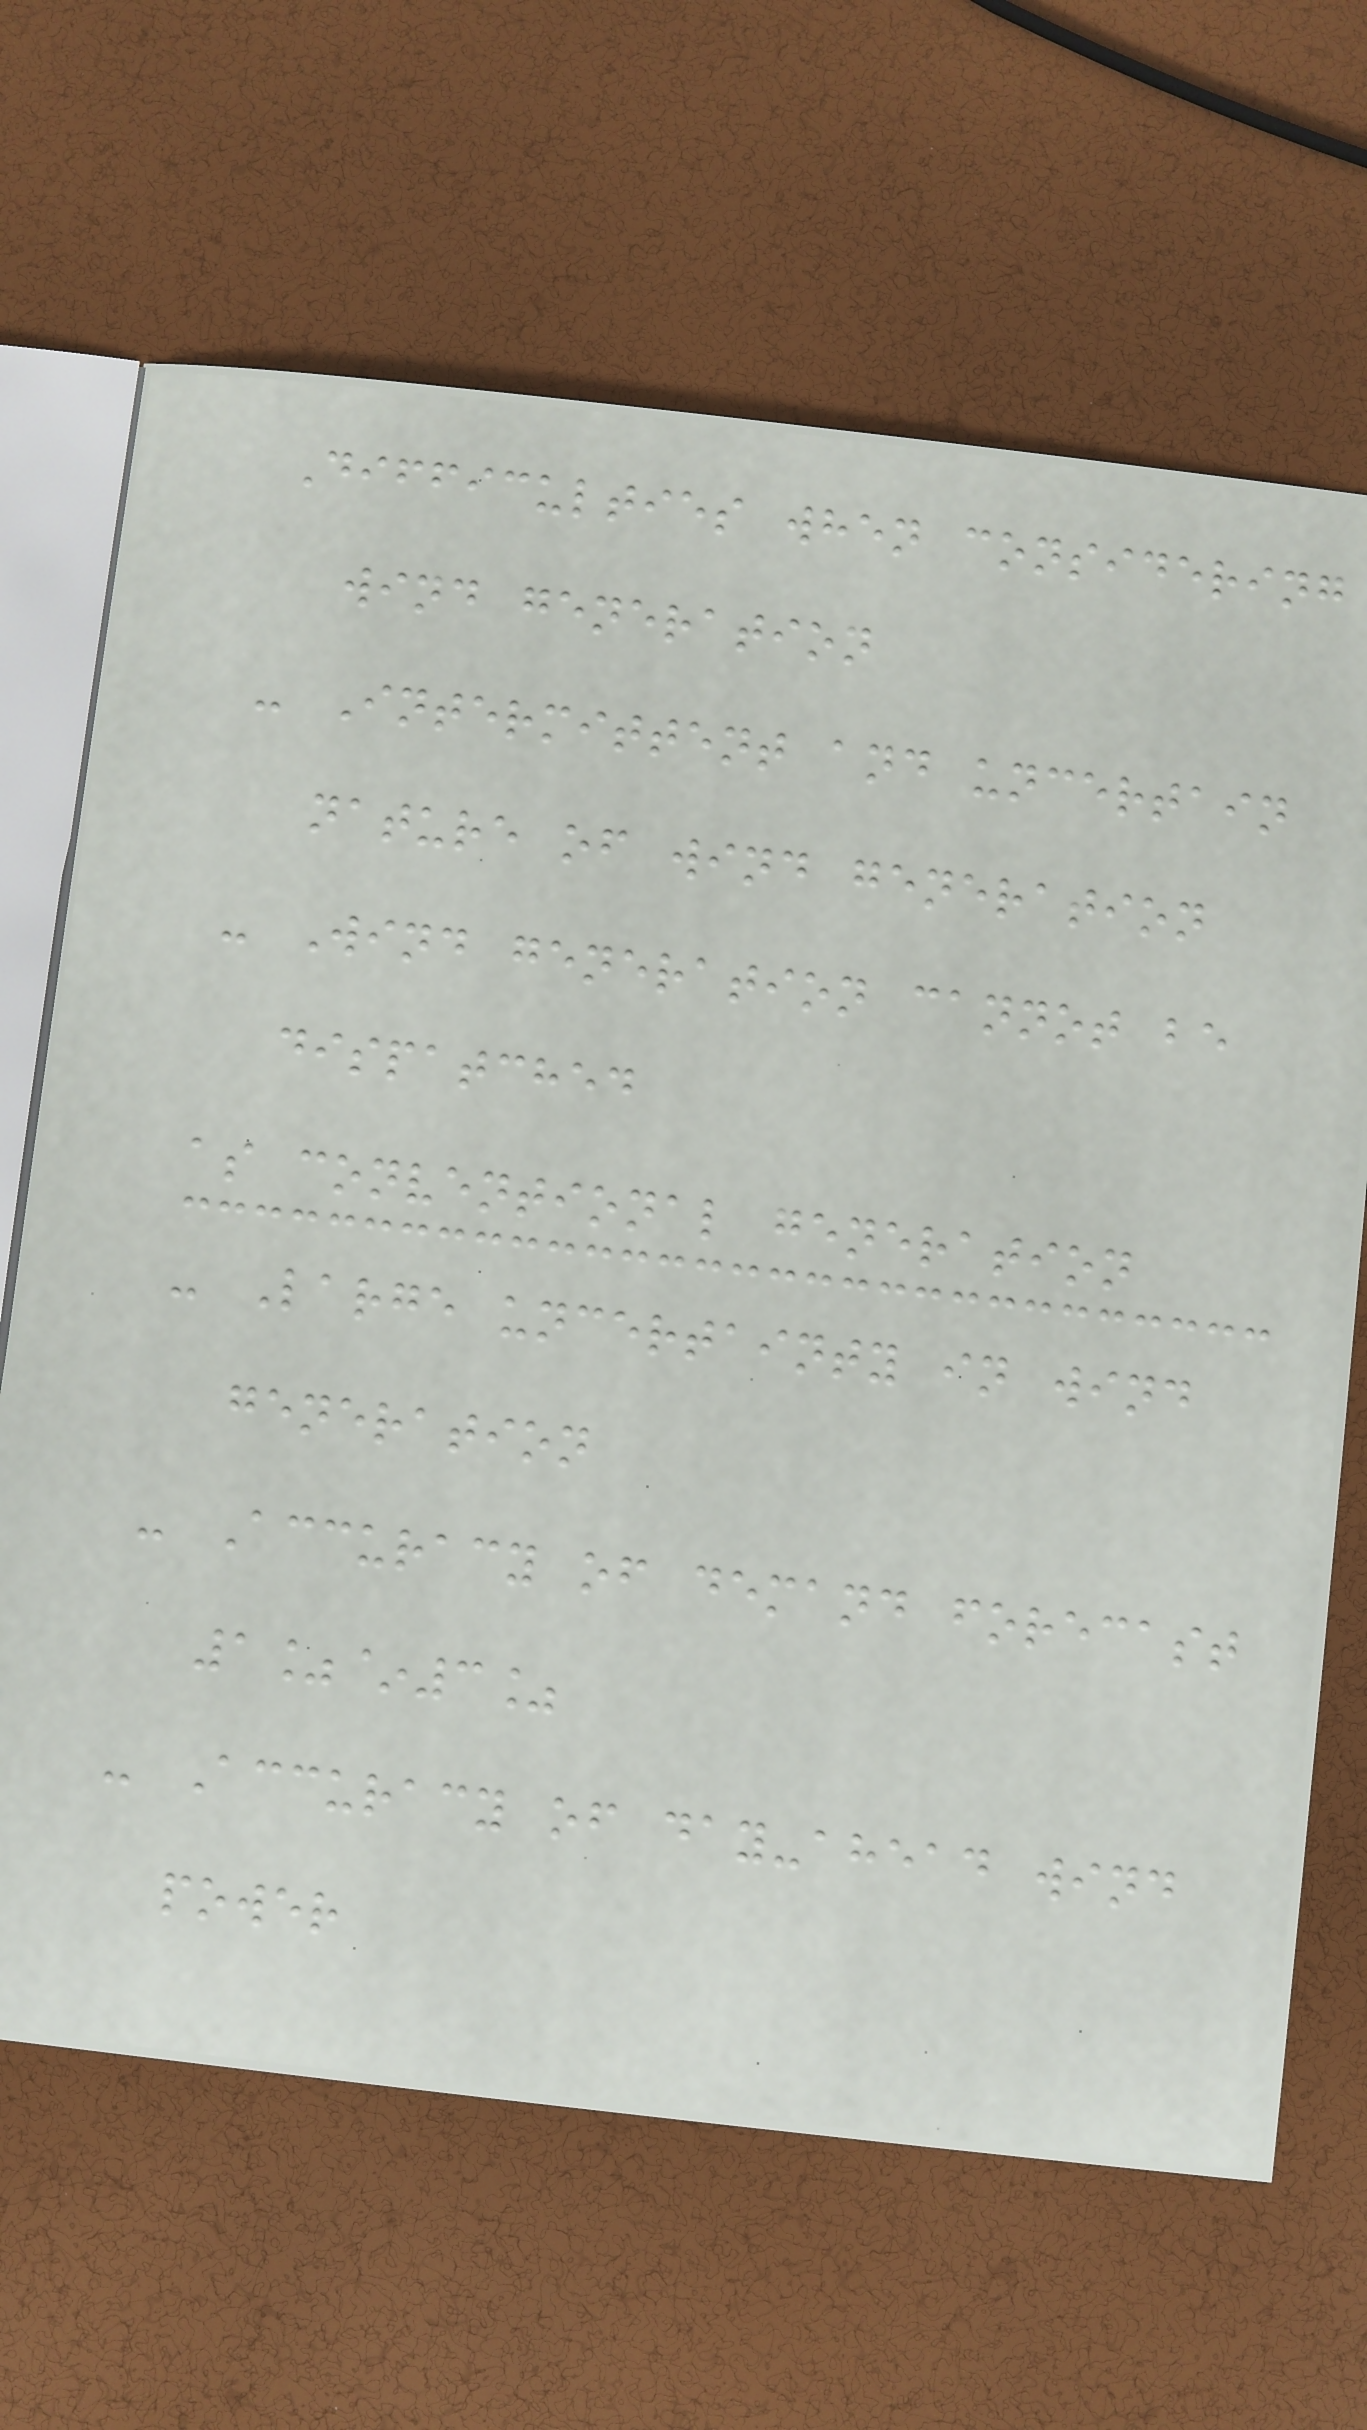Difficulties when considering
wind generation
- Intermittent and uncertain
nature of wind generation
- Wind generation cannot be
dispatched
as conventional generation
- Large uncertainty in wind
generation
- Accuracy of demand forecast
1%~3%
- Accuracy of day-ahead wind
power
